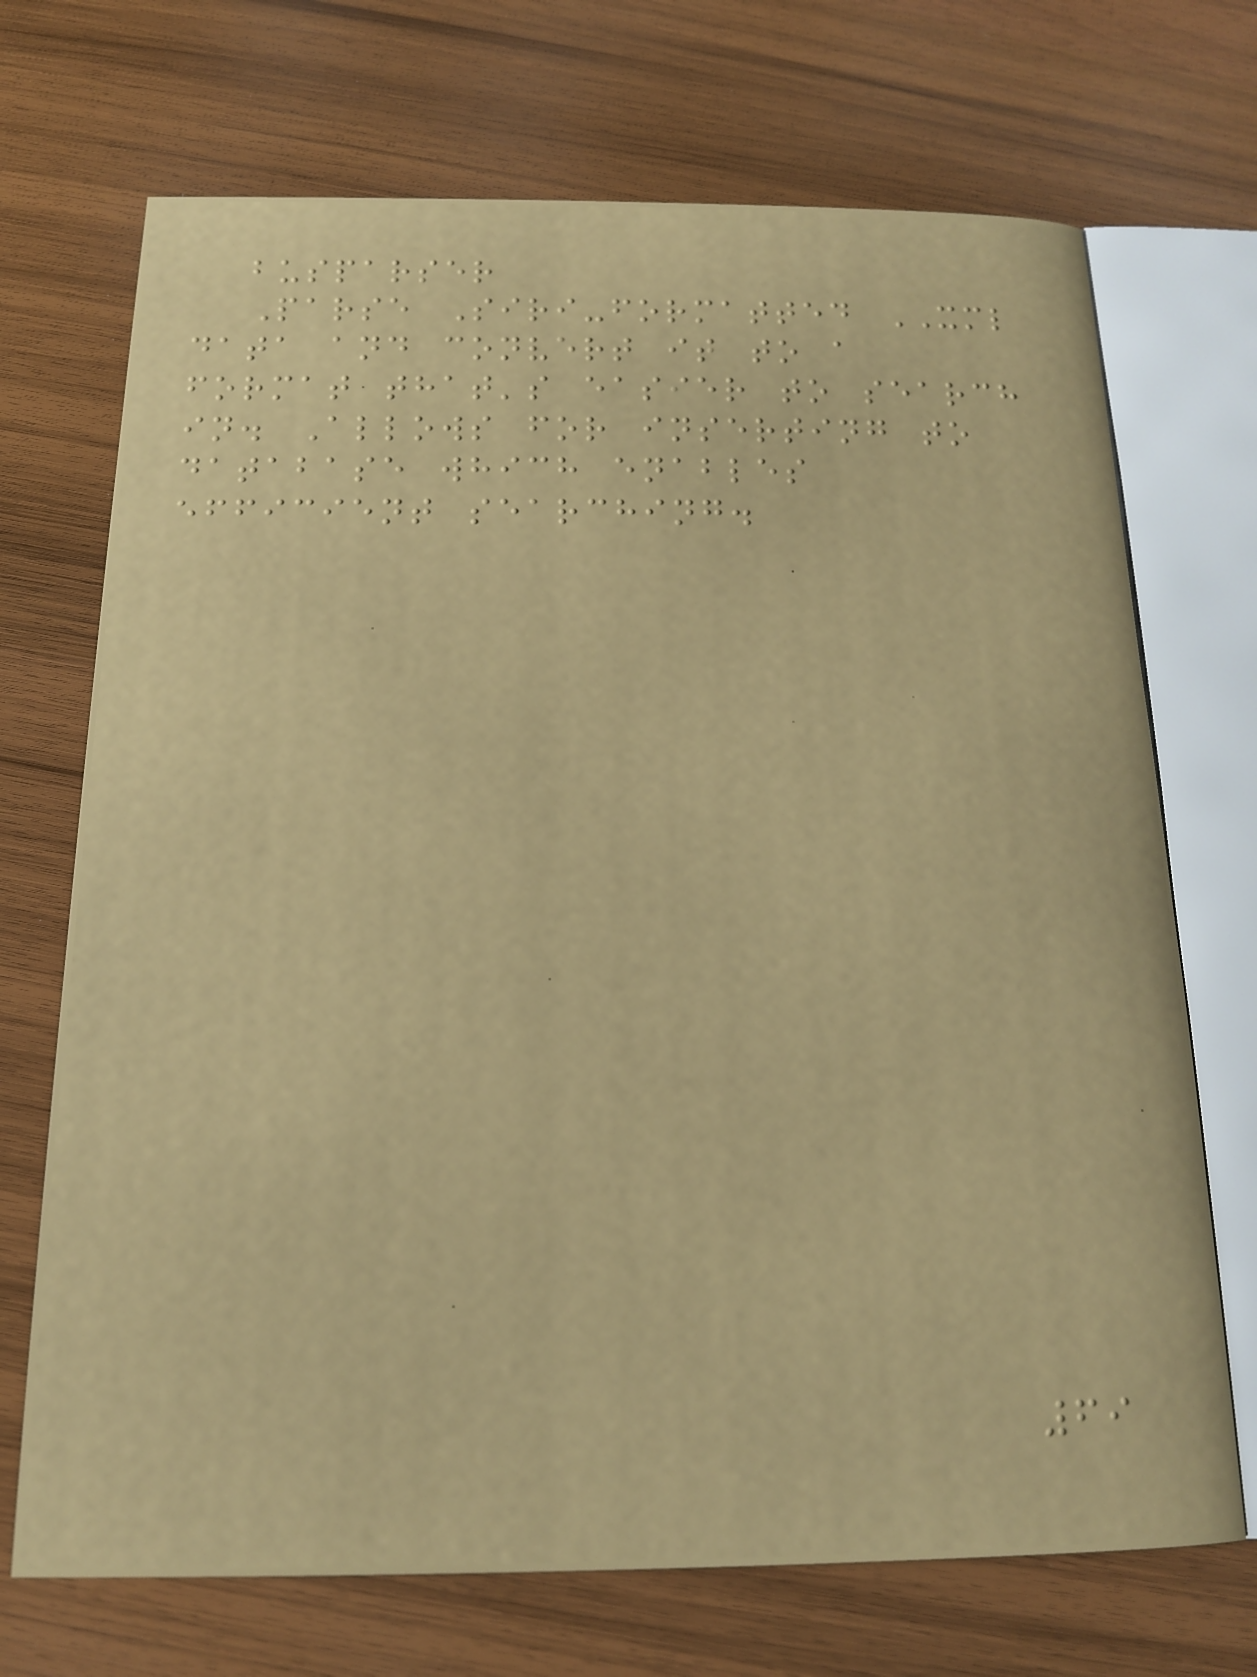busparser
Parse Siri-formatted XML
data and convert it to a
format that's easier to search
in. Allows for inserting to
database which enables
efficient searching.
69
